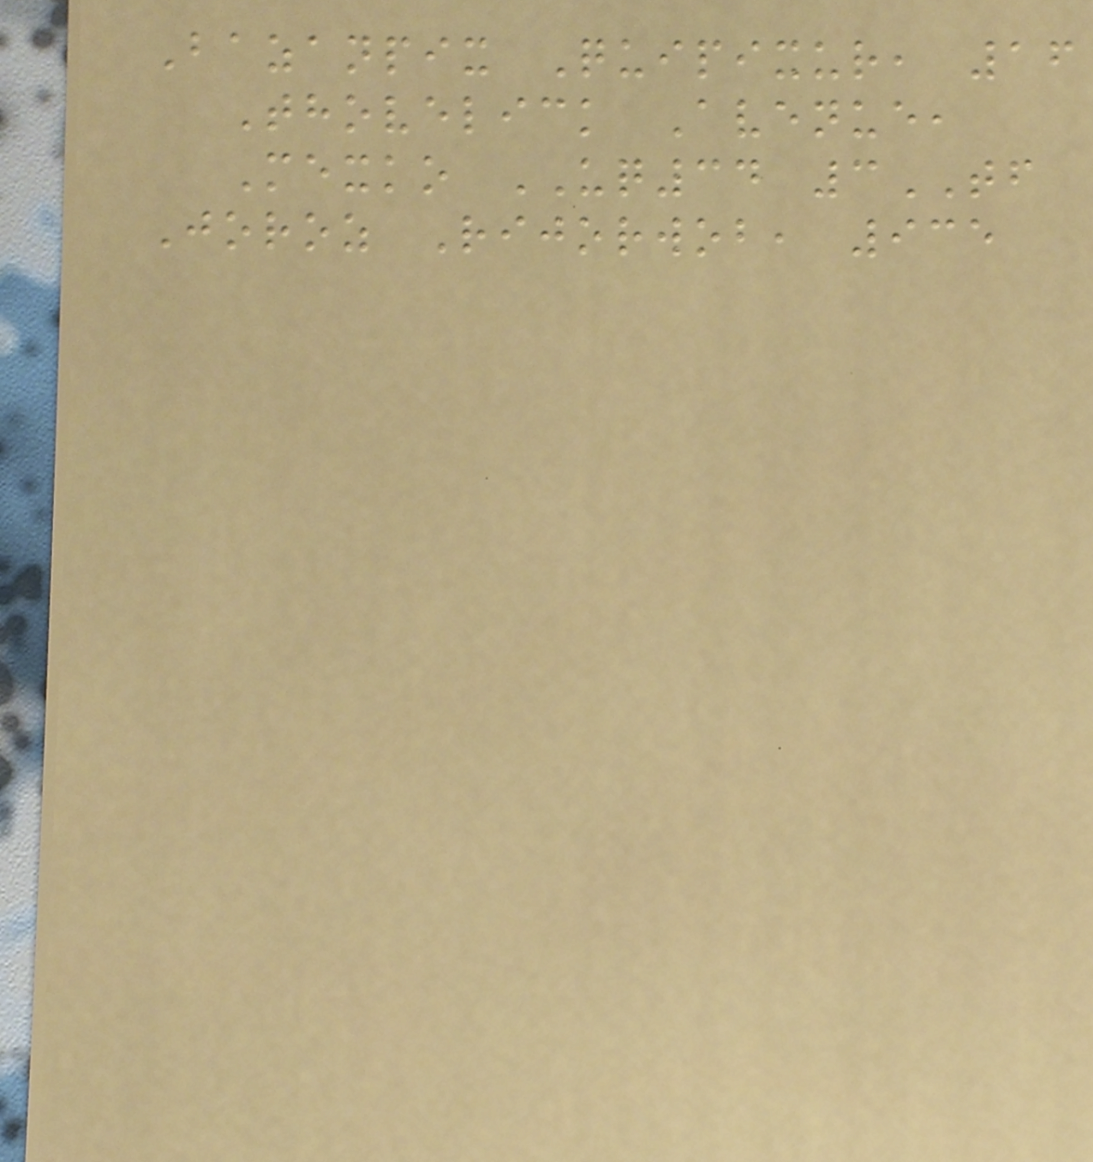Bazanpix Quipixur, 16
Thovelick Avenue,
Mexko UQ34 3TF
Joroz Rijorwob, 935
